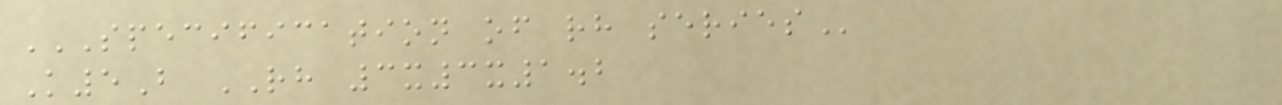SPECIFICATION OF RH SERIES
K5B RH 3x3x1.2
